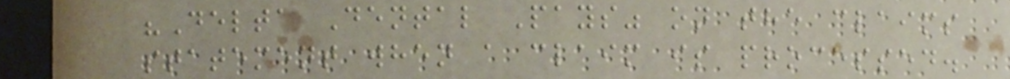"Delta Dental Pays" on the claims
statement when a claim is processed.
